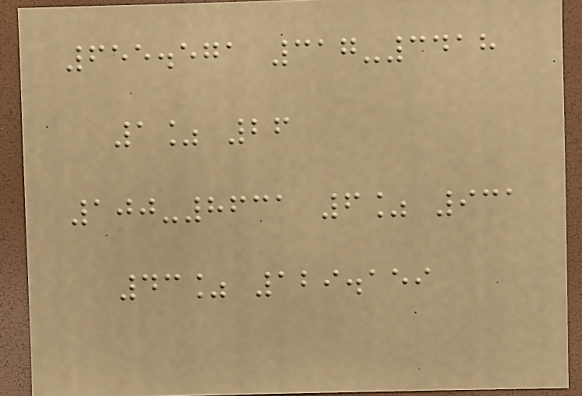655.571 317-3418
1% 26
100-8631 6% 931
43% 129.159
